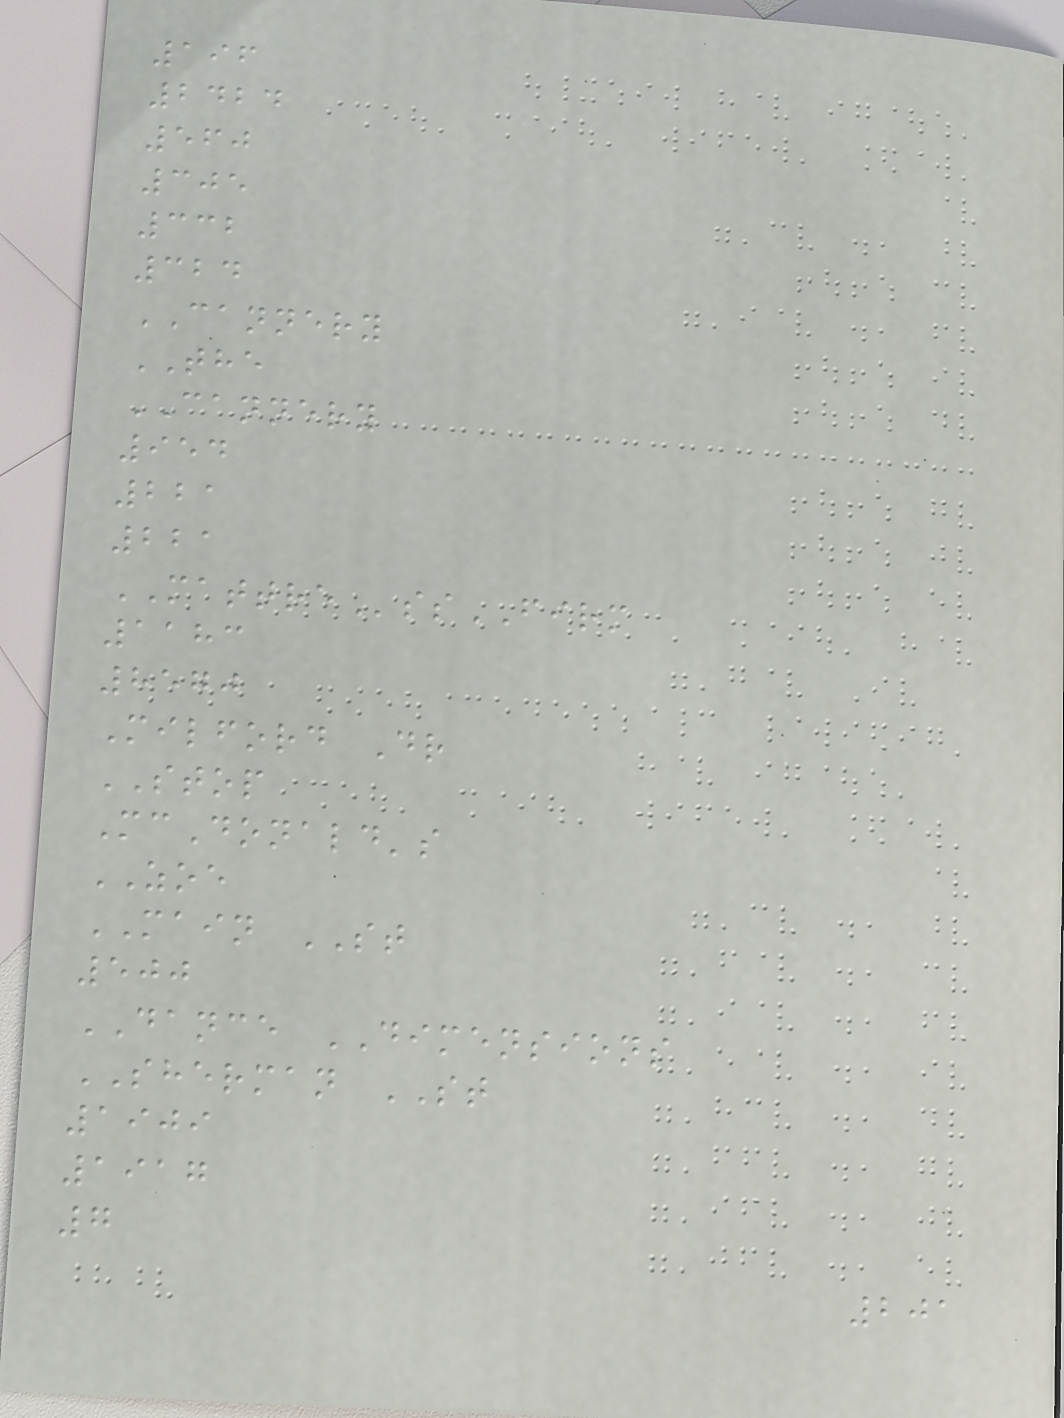196
2424
560
305
332
324
CANNERY
THE
CANNERY
954
221
221
MATTREssFIRM
1183
8570
Milford Dr
STOP
McDonald's
ZOE
MAIN ST
500
DANCE DIMENSIONS
SHERMAN ST
1909
1917
7
201
